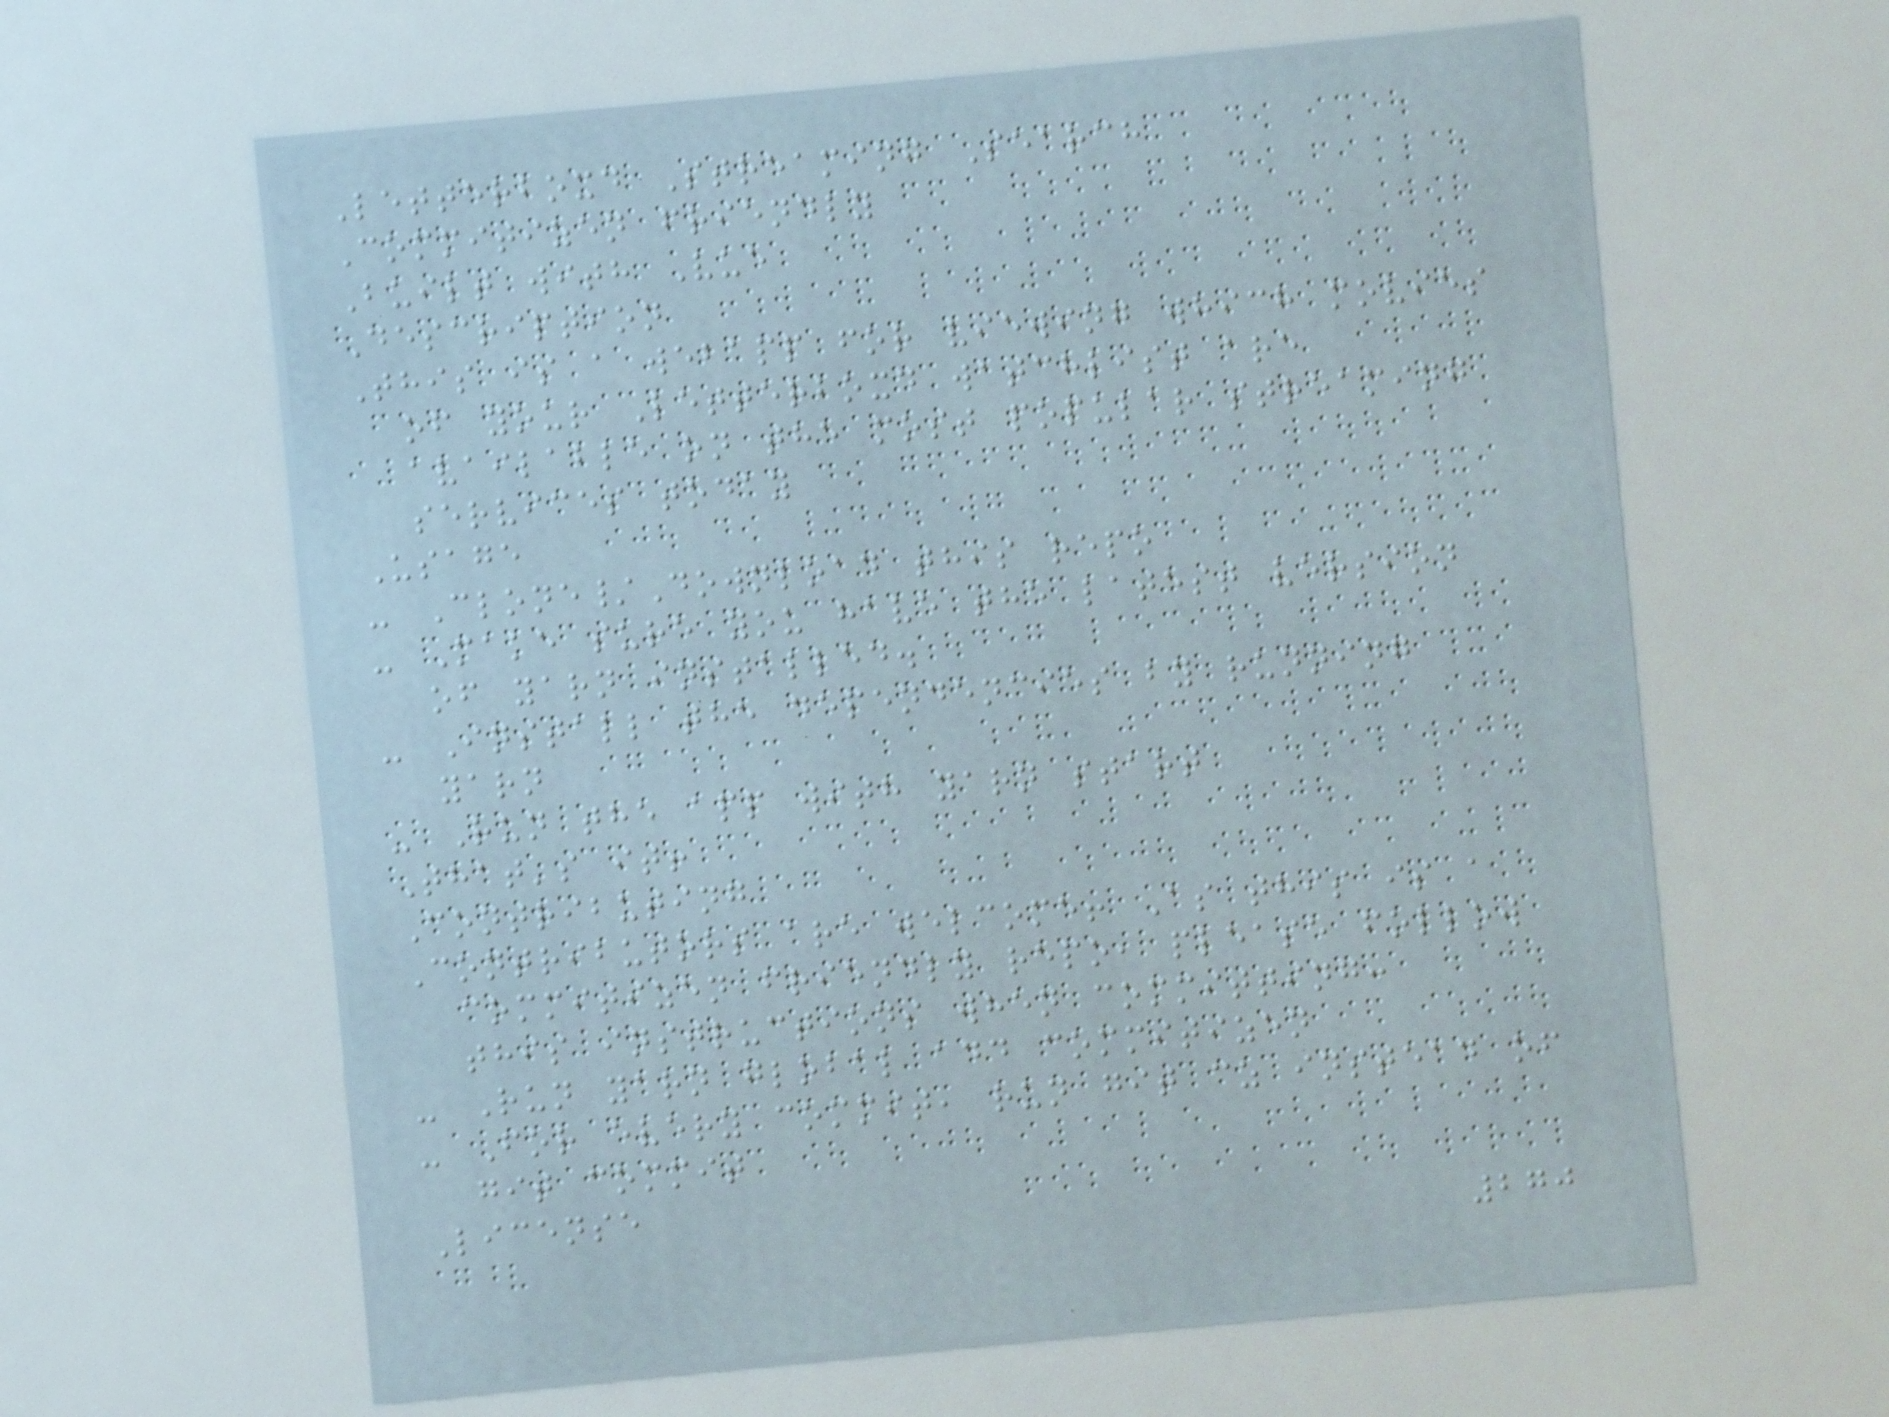Letterboxd Streaming Search
Commitizen friendly
Built with Vue
Description
This is a webapp for viewing which movies
of your Letterboxd watchlist are
available on the most popular streaming
services today
Usage
- Clone/Download this repo
- Make sure you have the latest version
of yarn installed.
- Install the dependencies by running
yarn
- Run the app with yarn start
That's it!
Contributing
Contributors are welcome! As this is a
commitizen friendly repo, please follow
this instructions when committing:
- Run yarn global add commitizen
- For every commit, run git cz instead of
git commit
License
270
